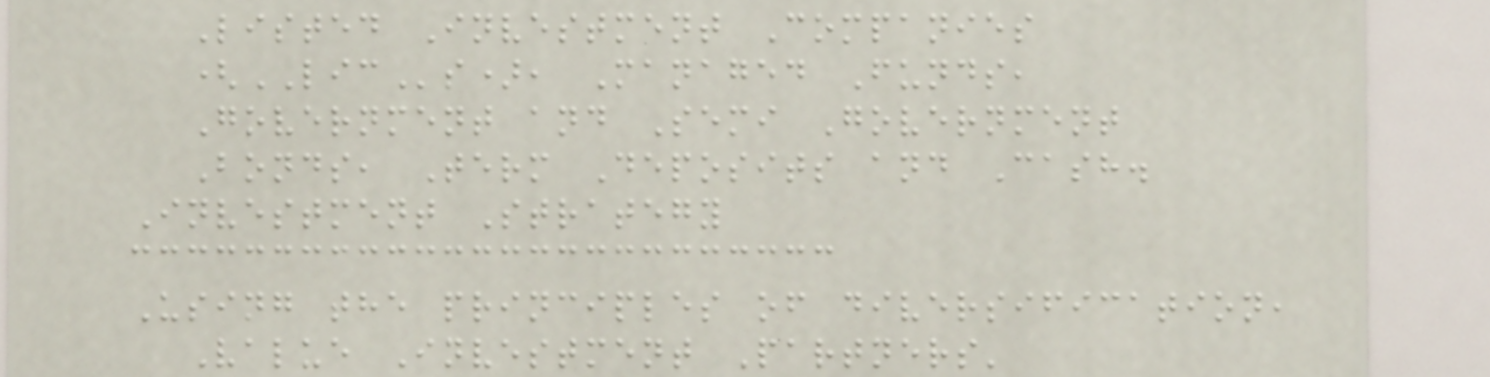Listed Investment Companies
(LICs), Managed Funds,
Government and Semi Government
Bonds, Term Deposits and Cash.
Investment Strategy
Using the principles of diversification,
Value Investment Partners'
